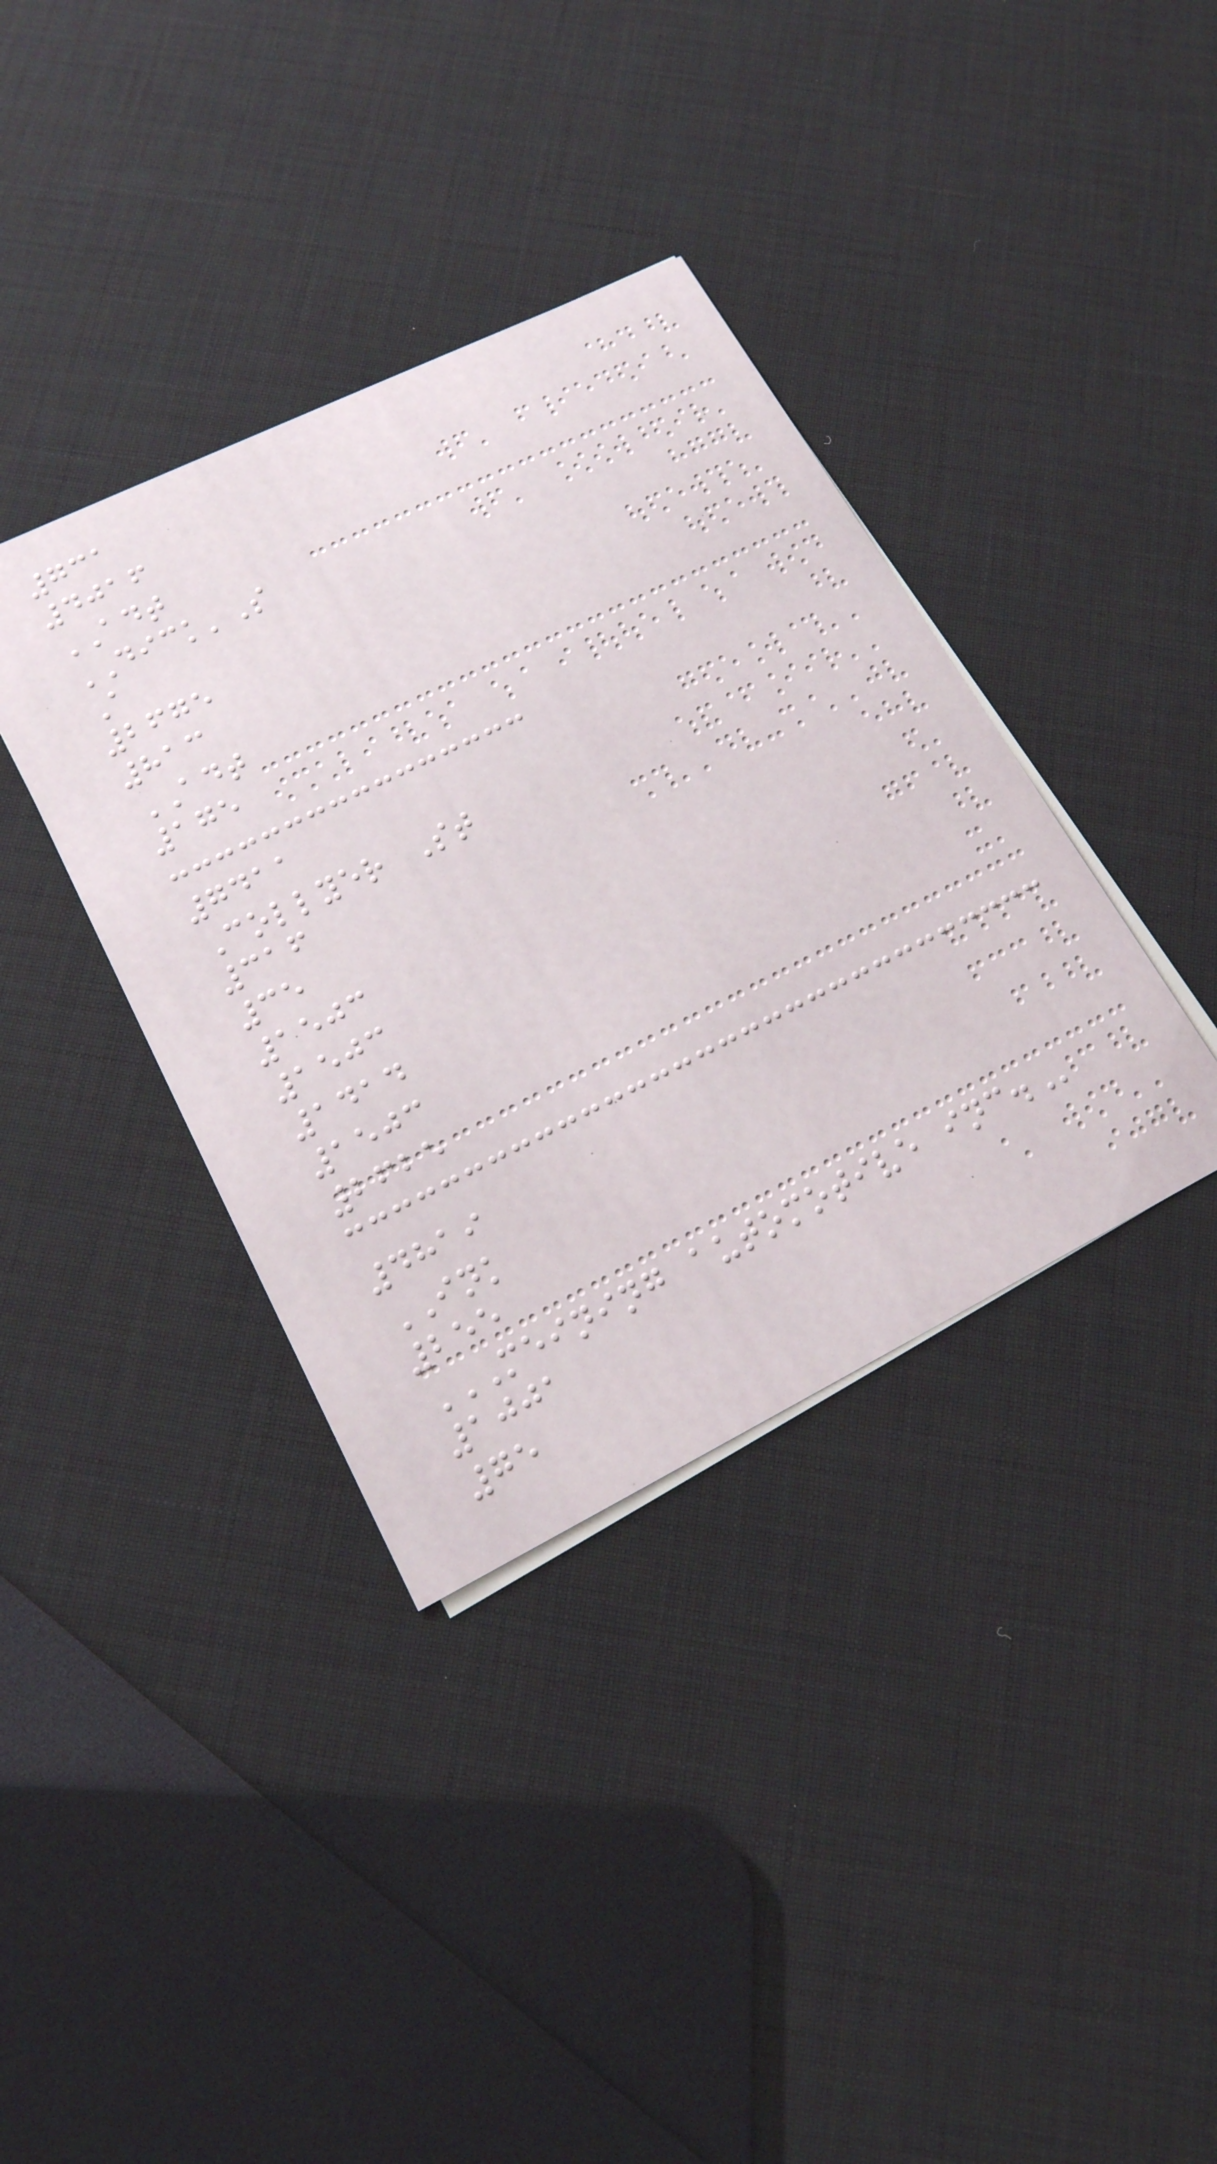731
4016
ADT
DICK'S
A
2675
813
ADT
175
7411
Collyer St
316
35
1503
1503
1414
1503
2625
4819
INK
255
MEINING AUTOMOTIVE INC.
1001
75
